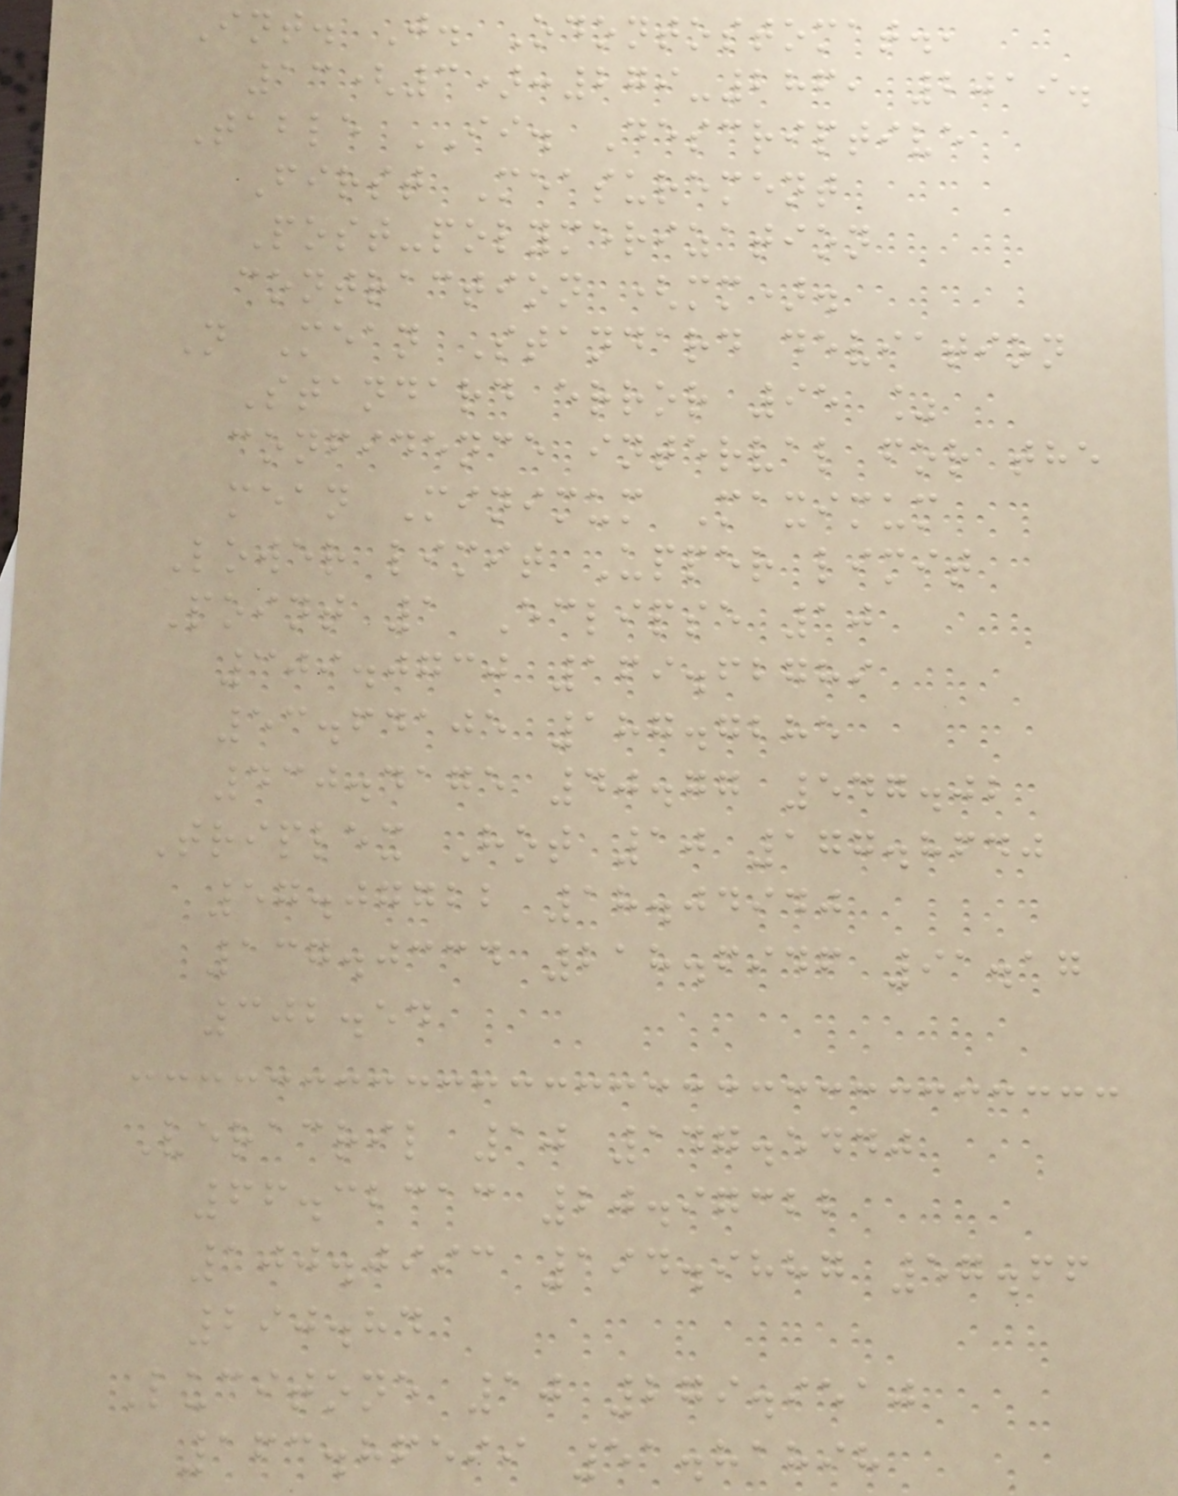Int. J. Odontostomat.,
13(3):279-286, 2019.
Table II. Descriptive
First Measurement
Post-polymerization
contraction (mm).
N Mean Standard deviation
Standard error 95 %
confidence interval for the
mean Minimum Maximum
Lower limit Upper limit
Point 1 Eclipse 10
309.0730 169.62789
53.64105 187.7285
430.4175 40.77 547.02
Triplex Hot 10 177.8640
57.07722 18.04940
137.0334 218.6946 91.17
302.54
Veracril 10 147.5440
66.32313 20.97322
100.0993 194.9887 57.66
290.84
Lucitone 10 279.9510
163.86599 51.81898
